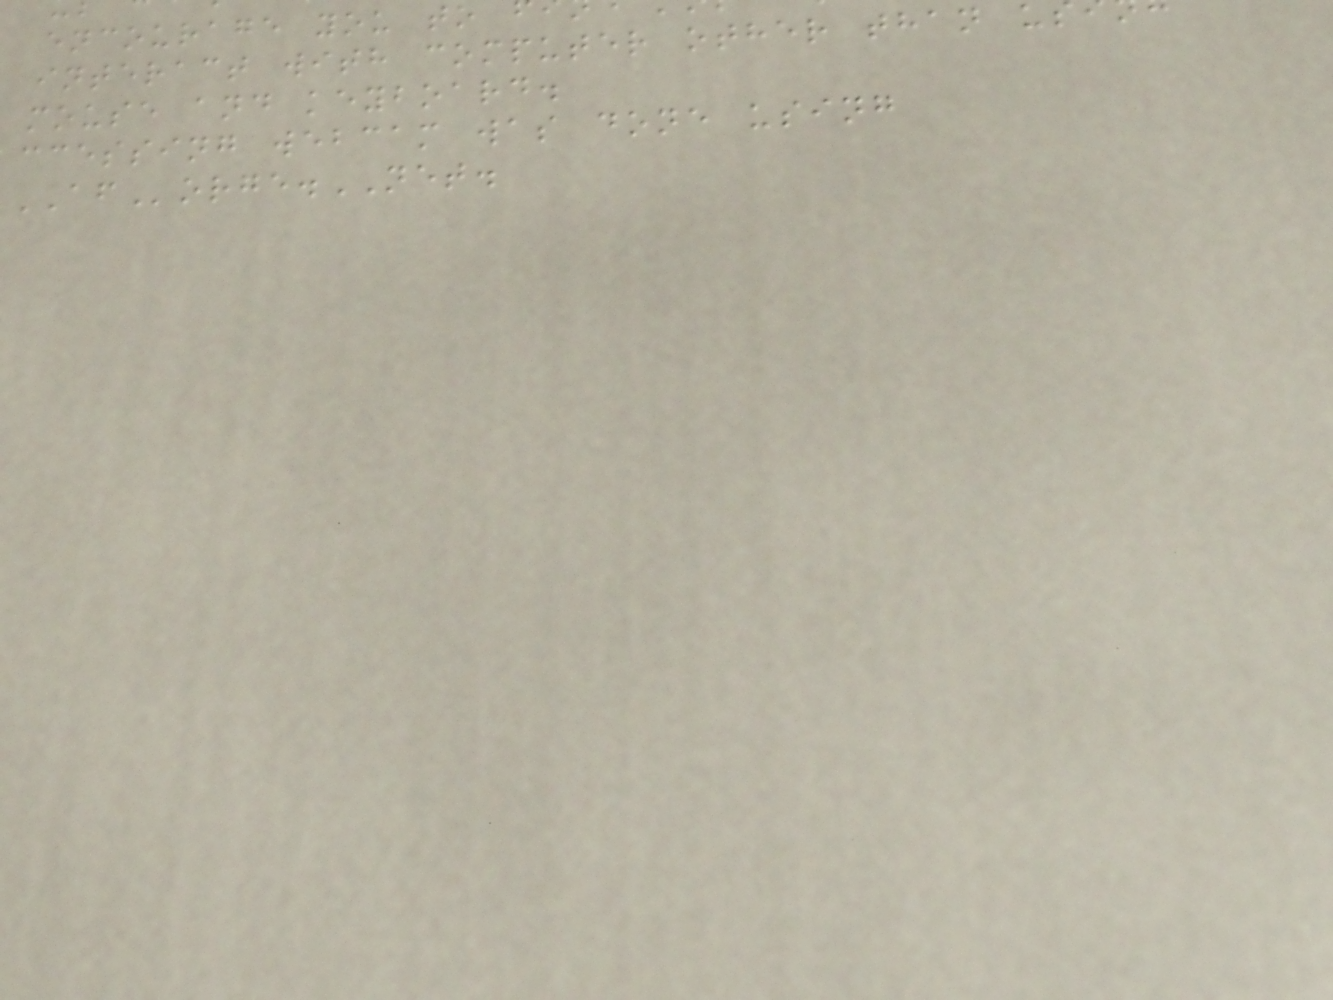encourage you to
interact with computer other than u
mouse and keyboard.
ccessing webcam was done using
AForge.NET.
